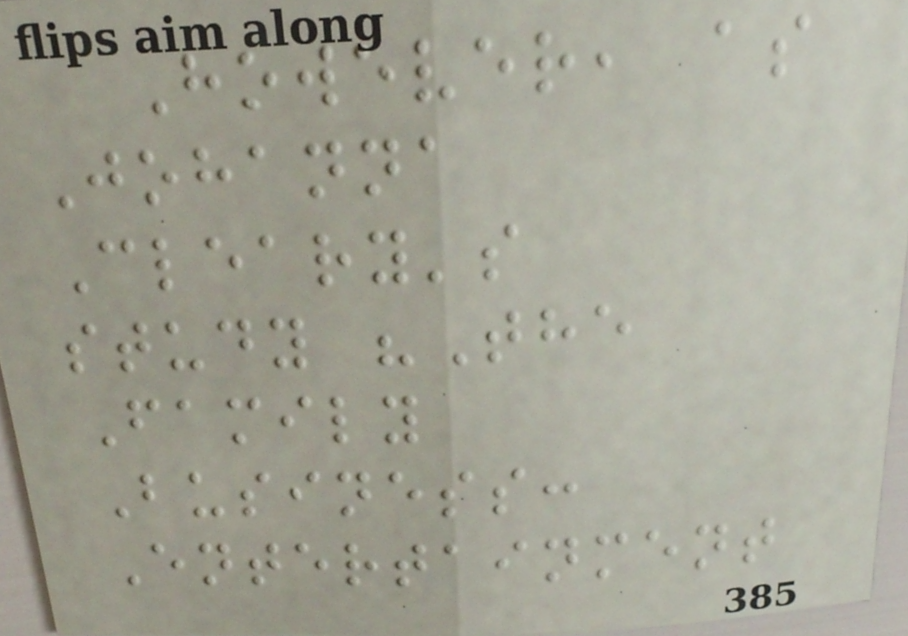However, as
Johanna
Cleary's
study "The
Family
Business:
Entertainment
